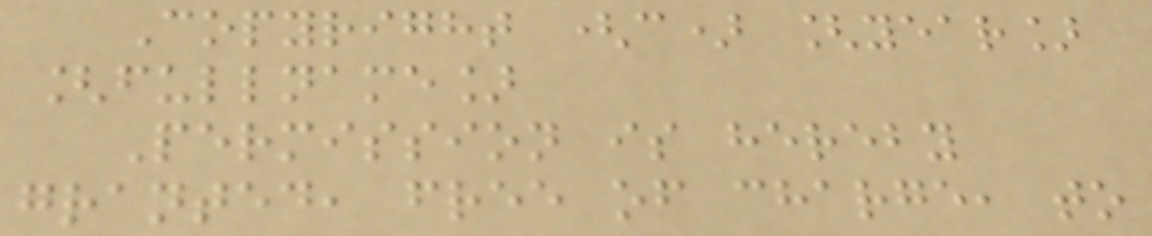Copyright (c) [year]
[fullname]
Permission is hereby
granted, free of charge, to
